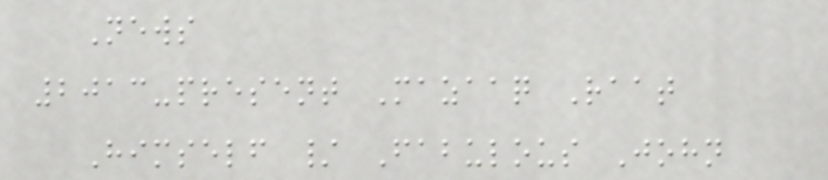News
2013-present Mazaaq Raat
Himself / Fabulous John
